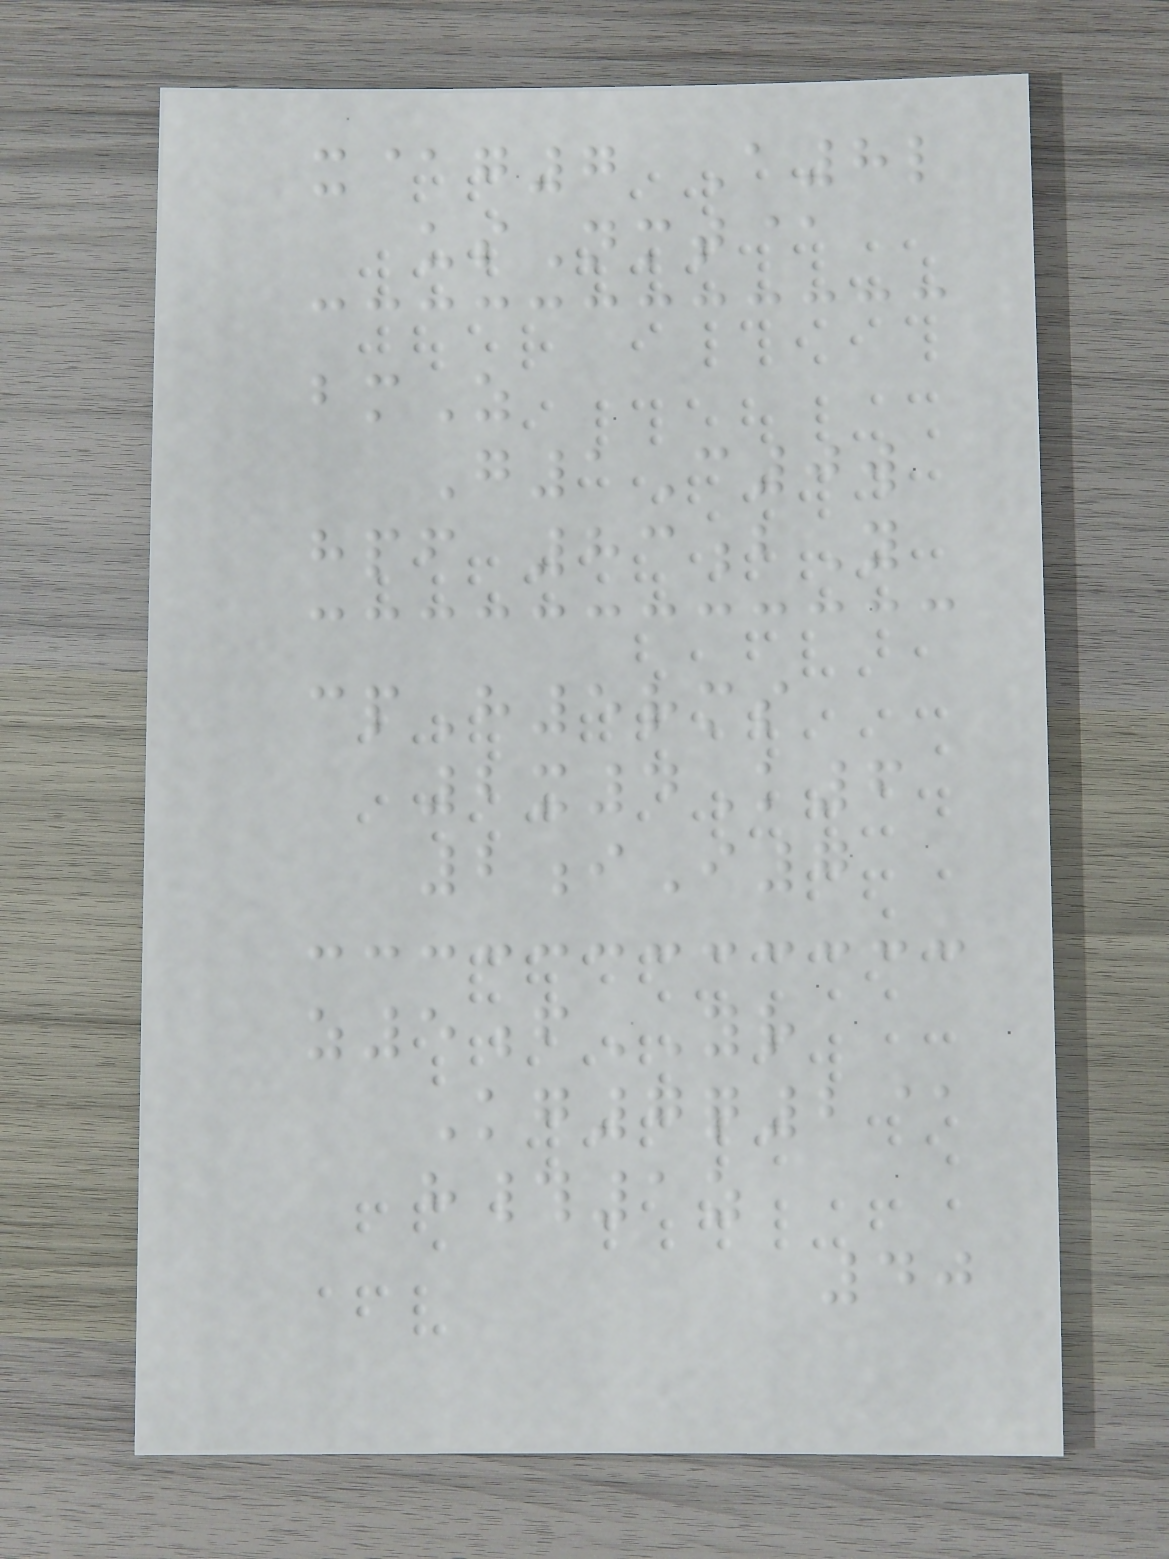x@g7 A8l
usNmt@
bmZ
G1C0w
hpf 83bY
cpH5rms
2x4K6
2iI7
z5fYR
Kg7q2@
h#1z
40
